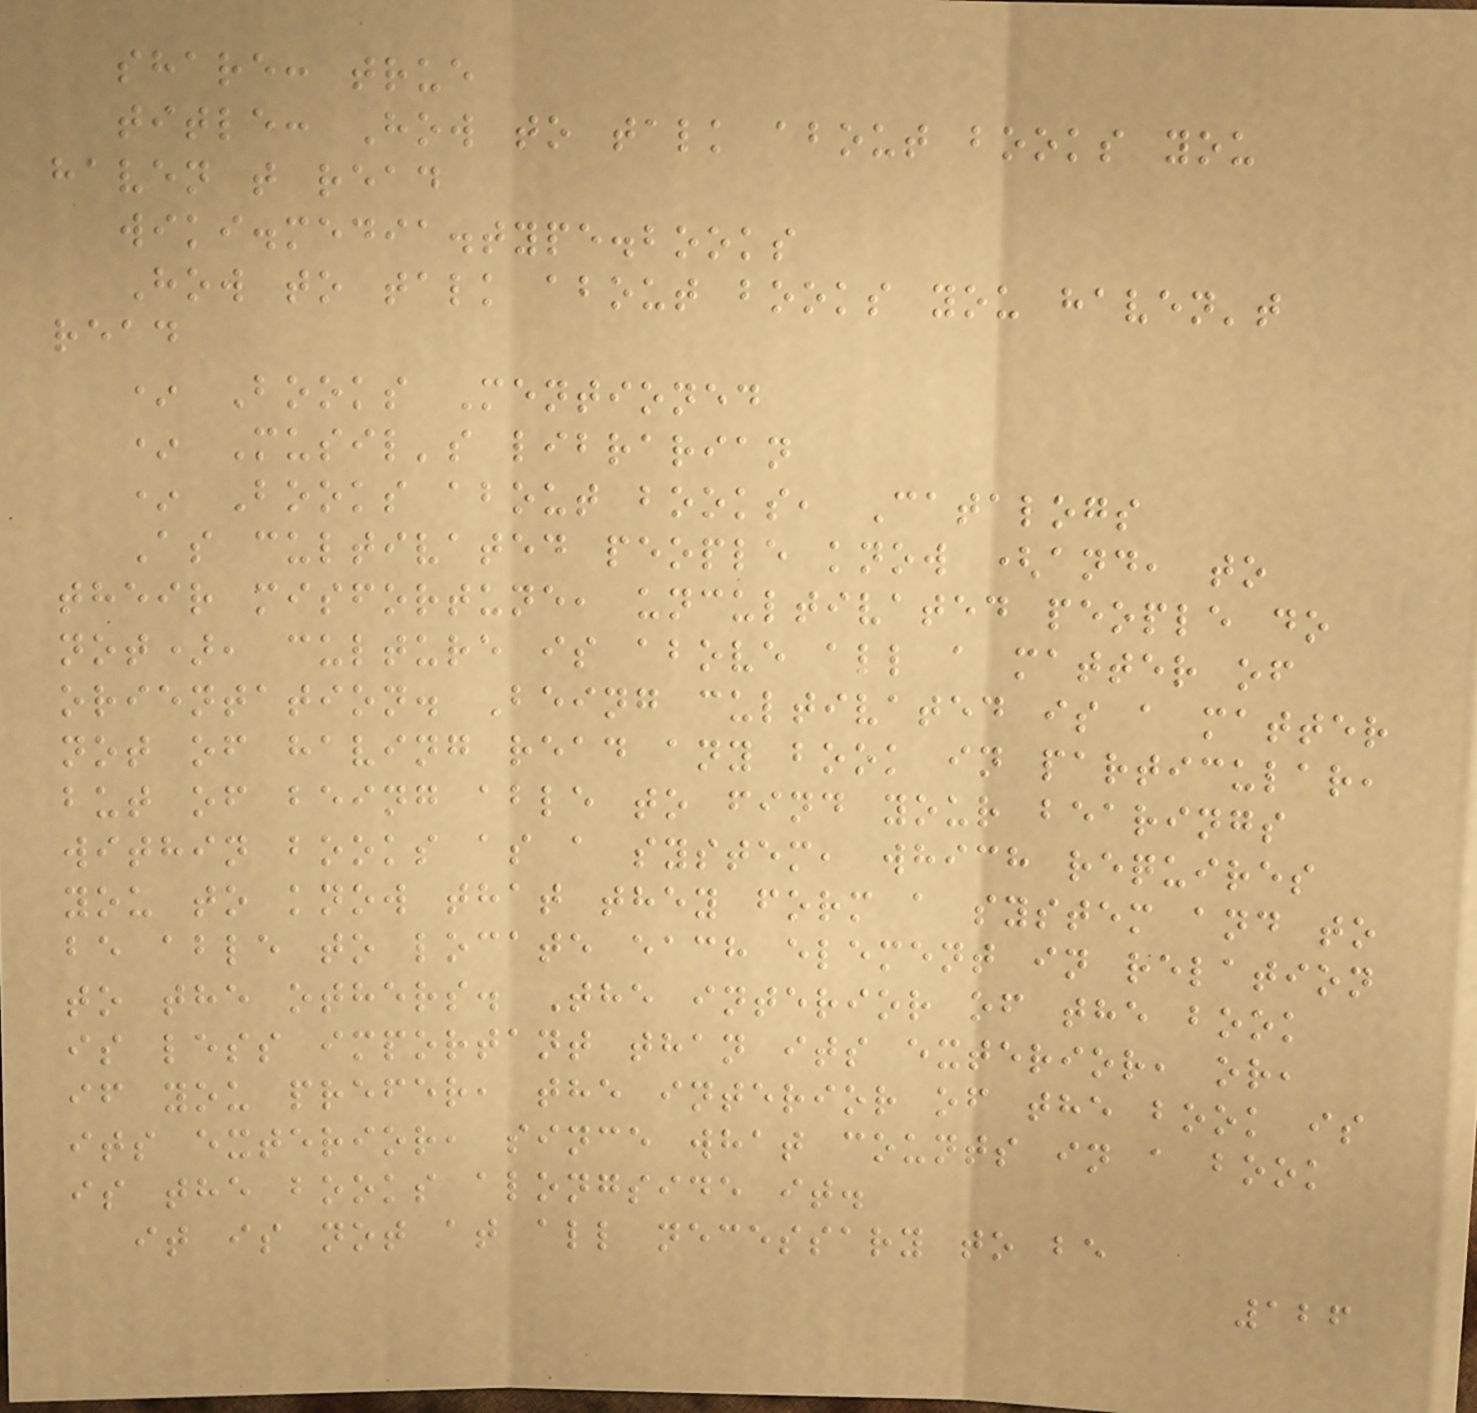share: true
title: How to talk about books you
haven t read
wiki.media.type.books
How to talk about books you haven't
read
* Books Mentioned
* Musil's librarian
* Books about books, Catalogs
As cultivated people know (and, to
their misfortune, uncultivated people do
not), culture is above all a matter of
orientation. Being cultivated is a matter
not of having read any book in particular,
but of being able to find your bearings
within books as a system, which requires
you to know that they form a system and to
be able to locate each element in relation
to the others. The interior of the book
is less important than its exterior, or,
if you prefer, the interior of the book is
its exterior, since what counts in a book
is the books alongside it.
it is not at all necessary to be
126
